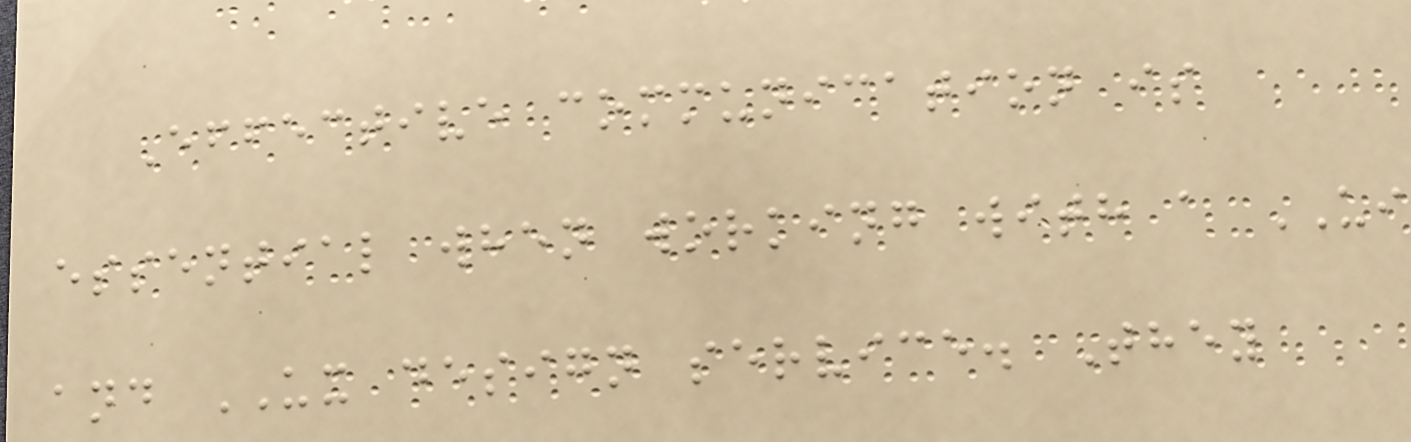Effective communication is
essential when working with a UI
and UX design service. They
